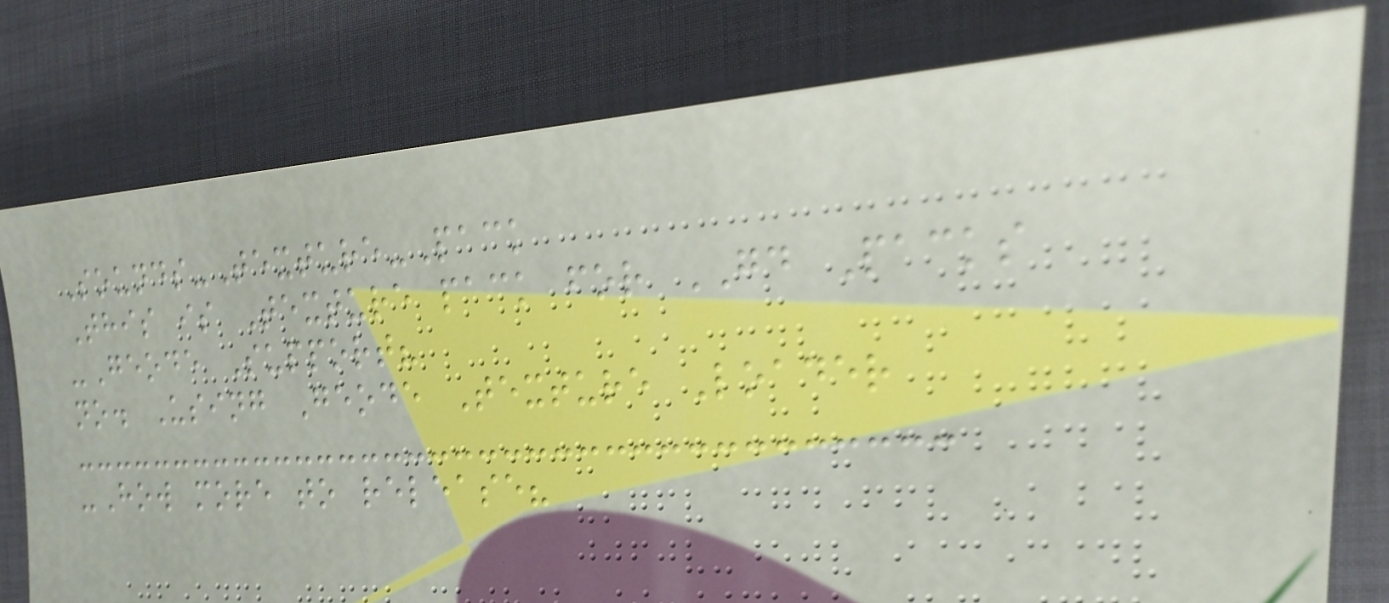Sounds-Texture-Pack
This is Texture pack for GD Packs
-Geode Support?
no. Using Geode Texture Loader
-How more to release?
